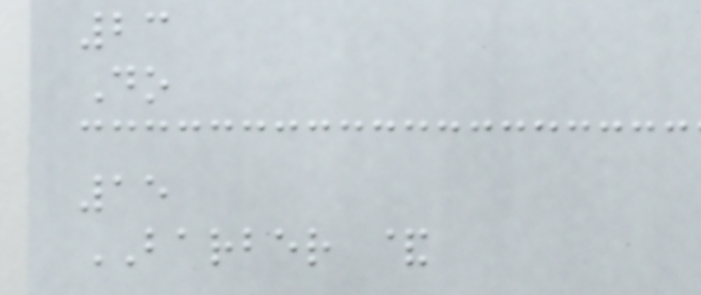23
Do
15
BARBER &
